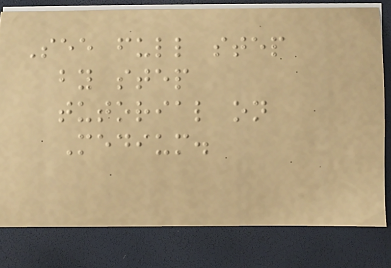See full step
by step
tutorial on
Medium.
